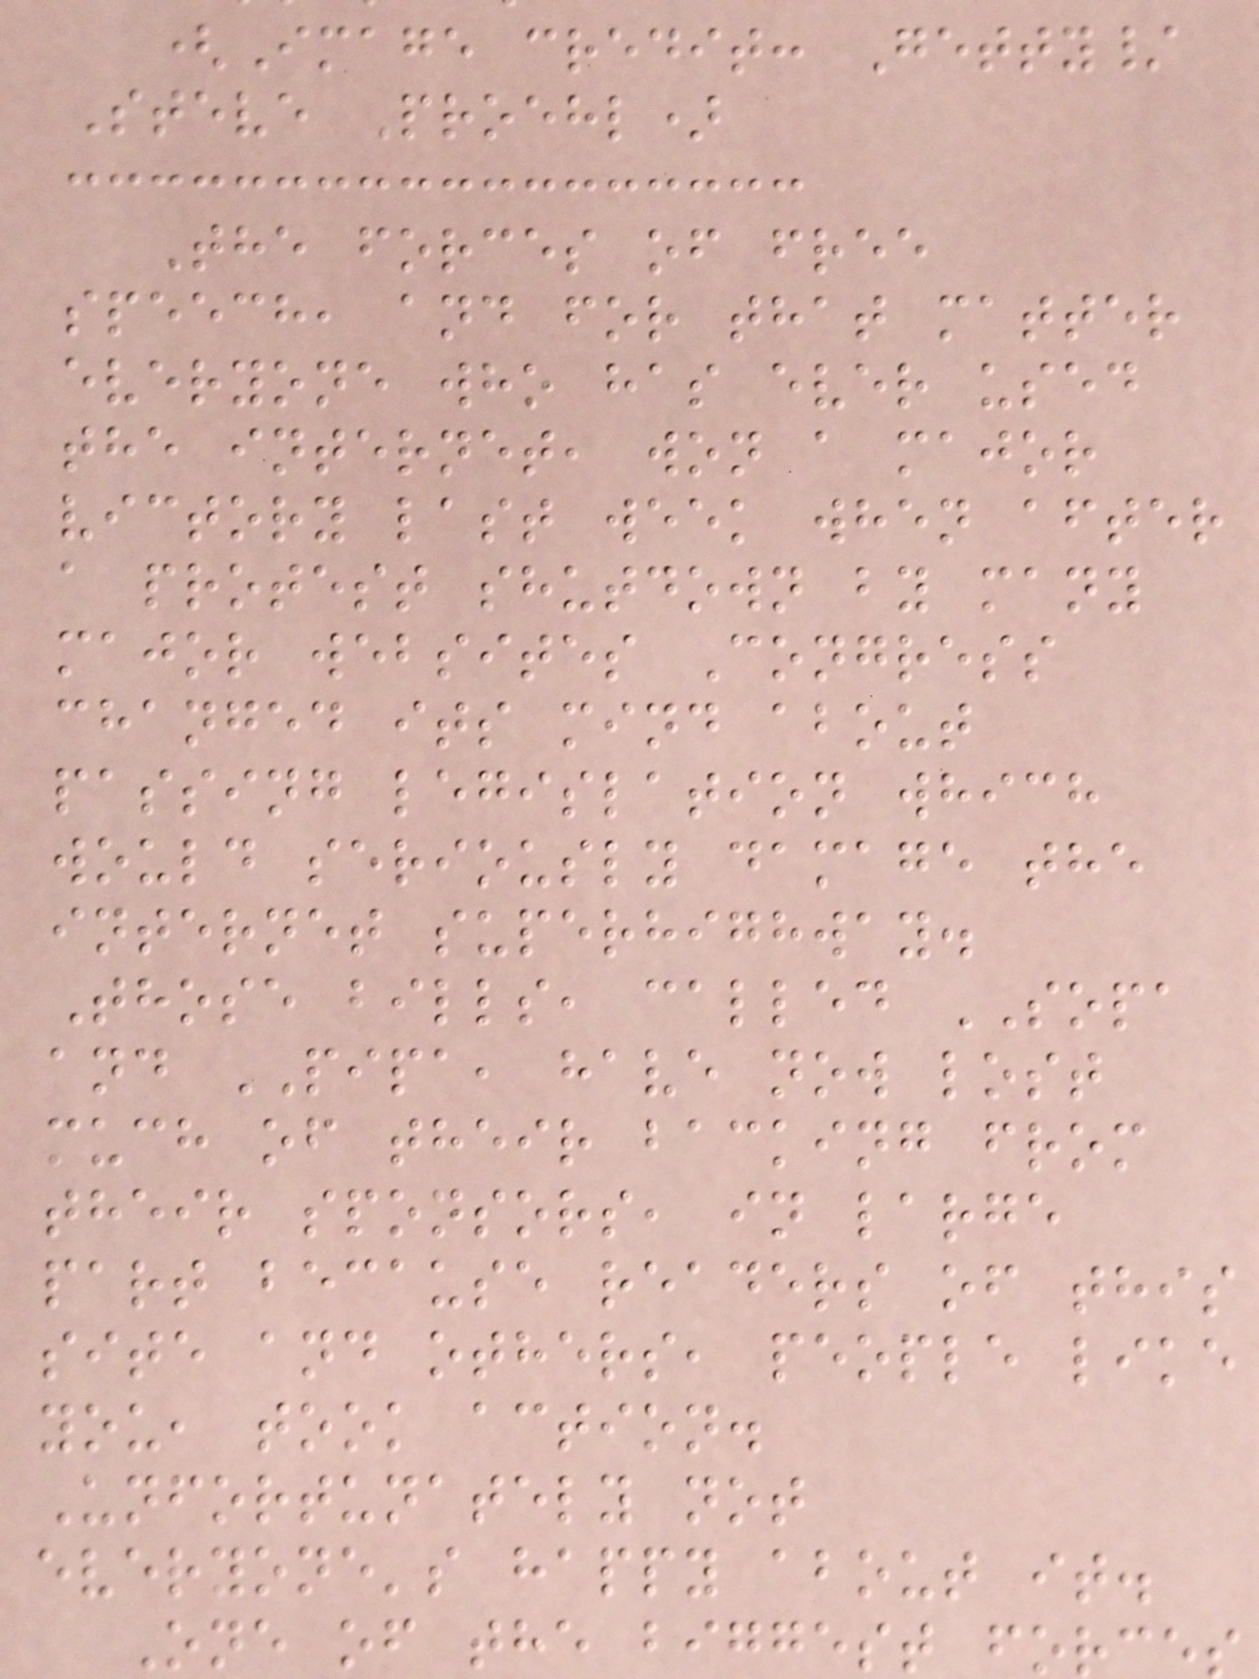(Image credit: Getty/
Steve Proehl)
The forces of free
speech, and for that matter
everyone who has ever used
the internet, won a major
victory last week when after
a protest shutdown by many
major websites Congress
changed its mind about
passing legislation which
would seriously damage the
internet superhighway.
Those bills, called SOPA
and PIPA, have now lost
much of their backing from
their sponsors, in large
part because readers of this
site and others, people like
you, took action.
Unfortunately not
everyone's happy about it.
One of the biggest forc
